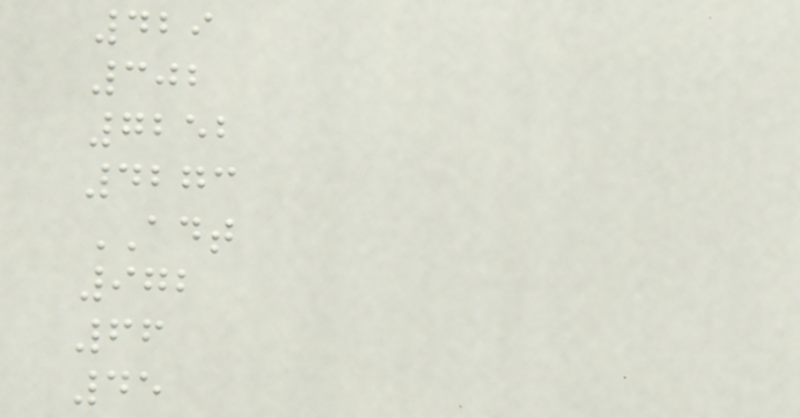429
302
7252
4273
ADT
972
66
45
